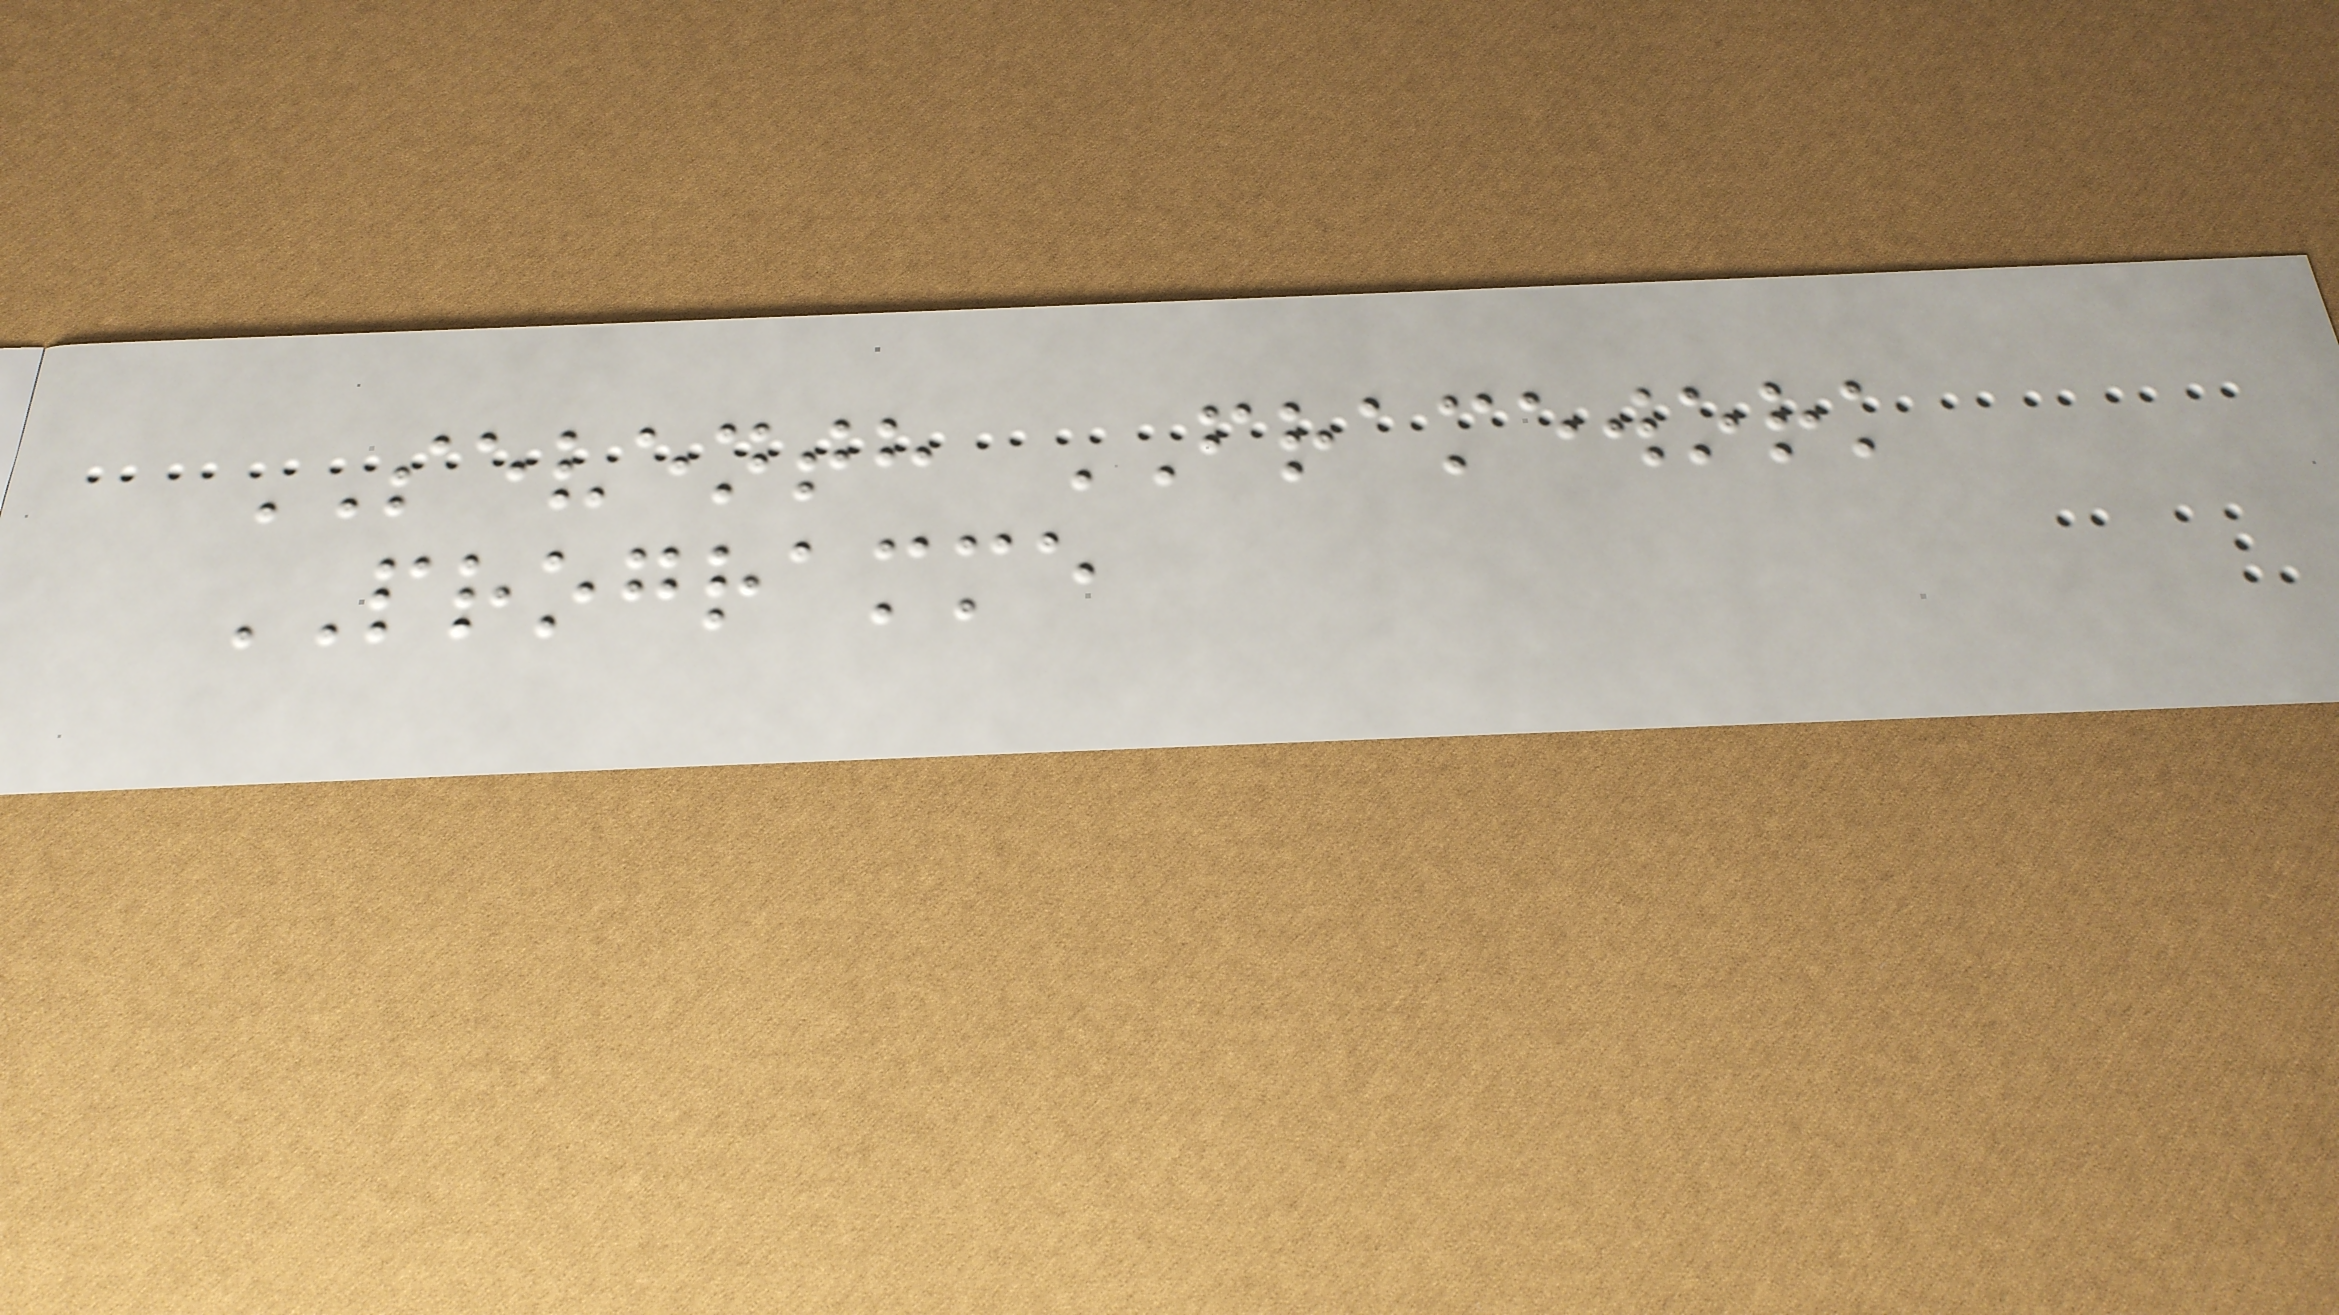SEVENTH FRAMEWORK
PROGRAMME
